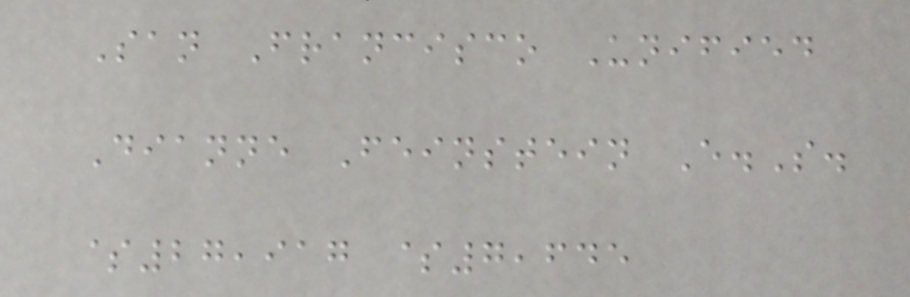San Francisco Unified
Dianne Feinstein E.S.
$27,917 $7,645
